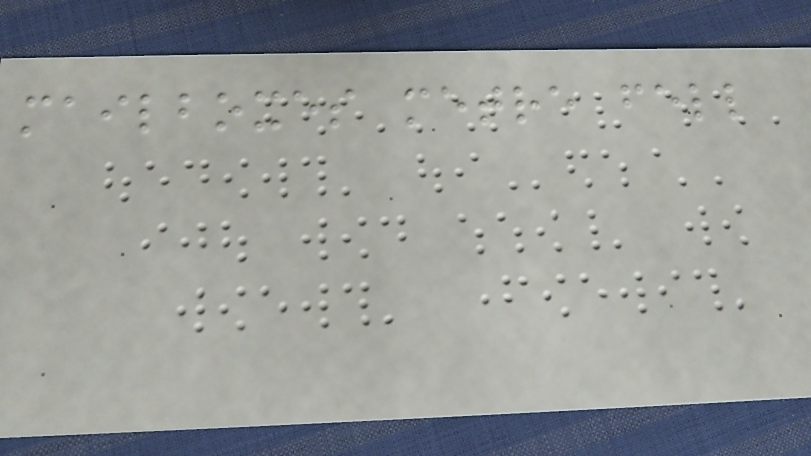mailboxes metre fell
